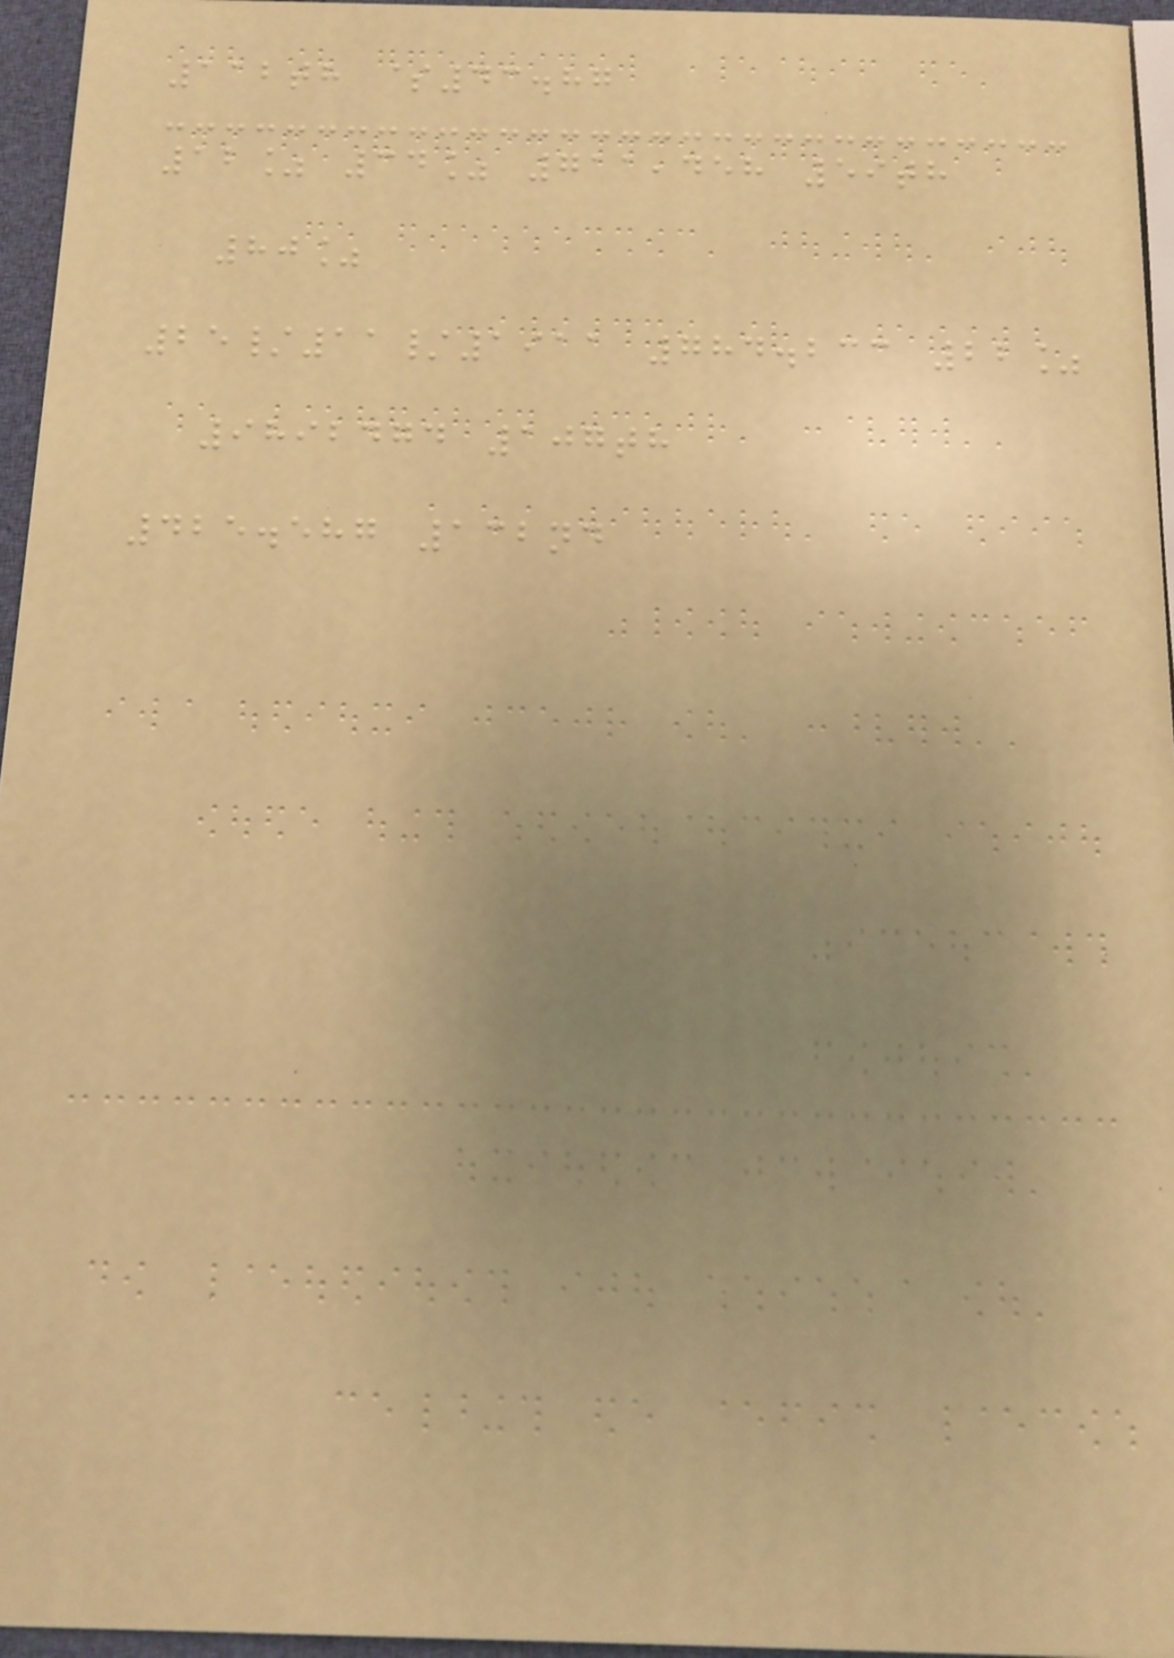112th $43.87
12% 34% 711,458 59th
80%
25/11/1911 784.233 22%
9892474 107th
425.587 132nd
